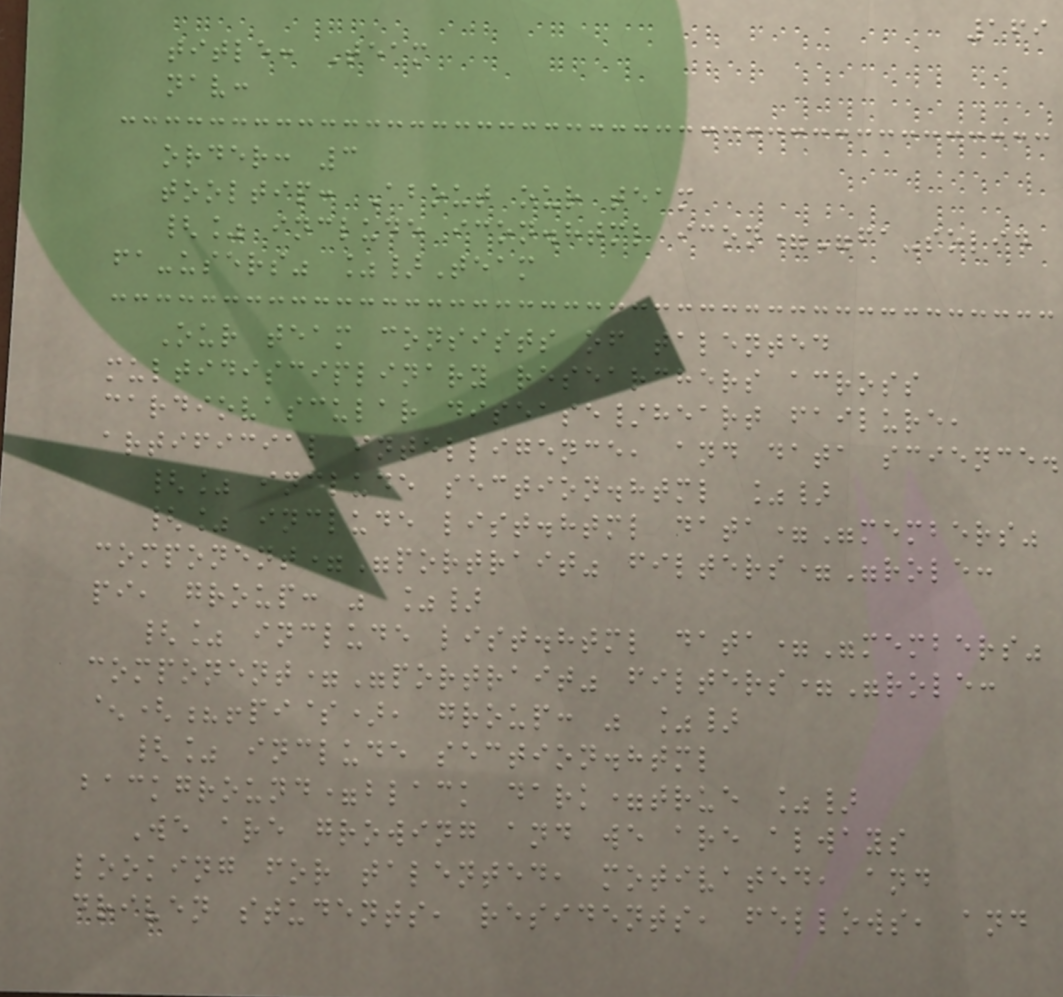169
title: Team
nav:
order: 3
tooltip: About our team
{% include icon.html icon="fa-solid
fa-users" %}Team
Our team consists of talented
multidisciplinary researchers across
cardiovascular disease/heart failure,
artificial intelligence, and data science.
{% include section.html %}
{% include list.html data="members"
component="portrait" filters="role:
pi, group: " %}
{% include list.html data="members"
component="portrait" filters="role:
^(?!pi$), group: " %}
{% include section.html
background=black dark=true %}
We are growing and we are always
looking for talented, motivated, and
driven students, residents, fellows, and
